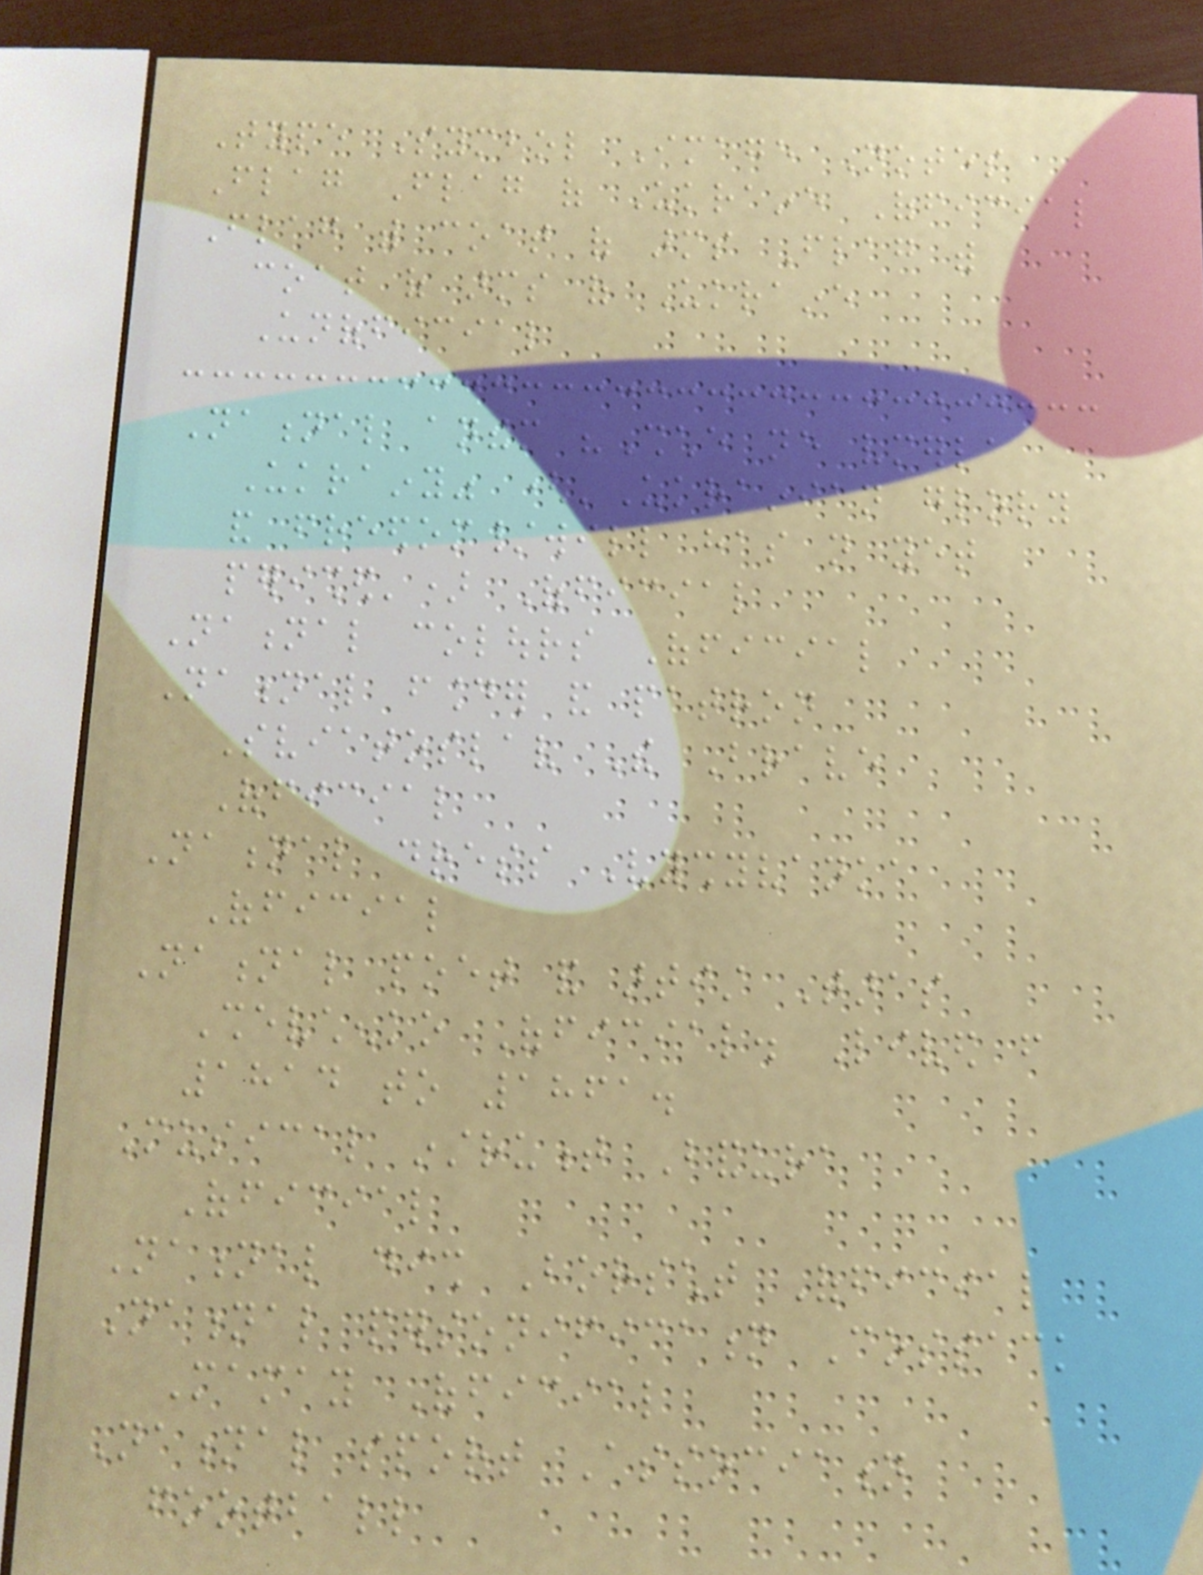Type Symbol Image Notes
Flag Flag of Ukraine Official
Flag with coat of arms Flag with
coat of arms of Ukraine
Unofficial
National anthem "Shche ne vmerla
Ukrainy" ('Ukrainian glory
and freedom/will has not yet
perished') Official
National colours Official
National founder and patron
Sviatoslav The Brave
Official
National dress Vyshyvanka
Official
National poet and artist Taras
Shevchenko Official. Lived from
1814 to 1861.
Musical instrument Bandura
Official
National dish Borscht Official
National personification Cossack
Mamay Official
National sport Association
football
